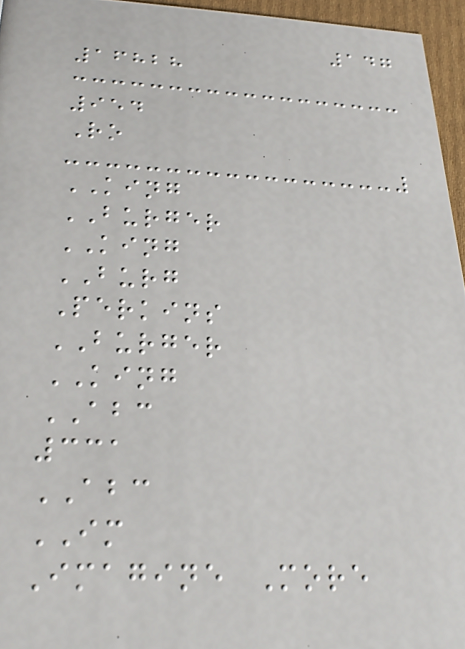147
16828
954
Ro
KING
BURGER
KING
BURG
Perkins
BURGER
KING
ABC
331
ABC
IM
Imagine More
